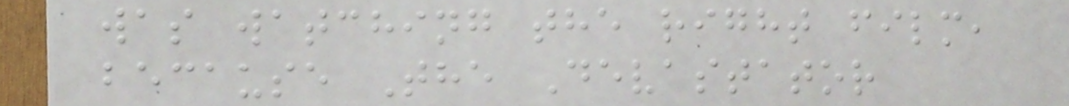was watching the right film,
because The Devastator
